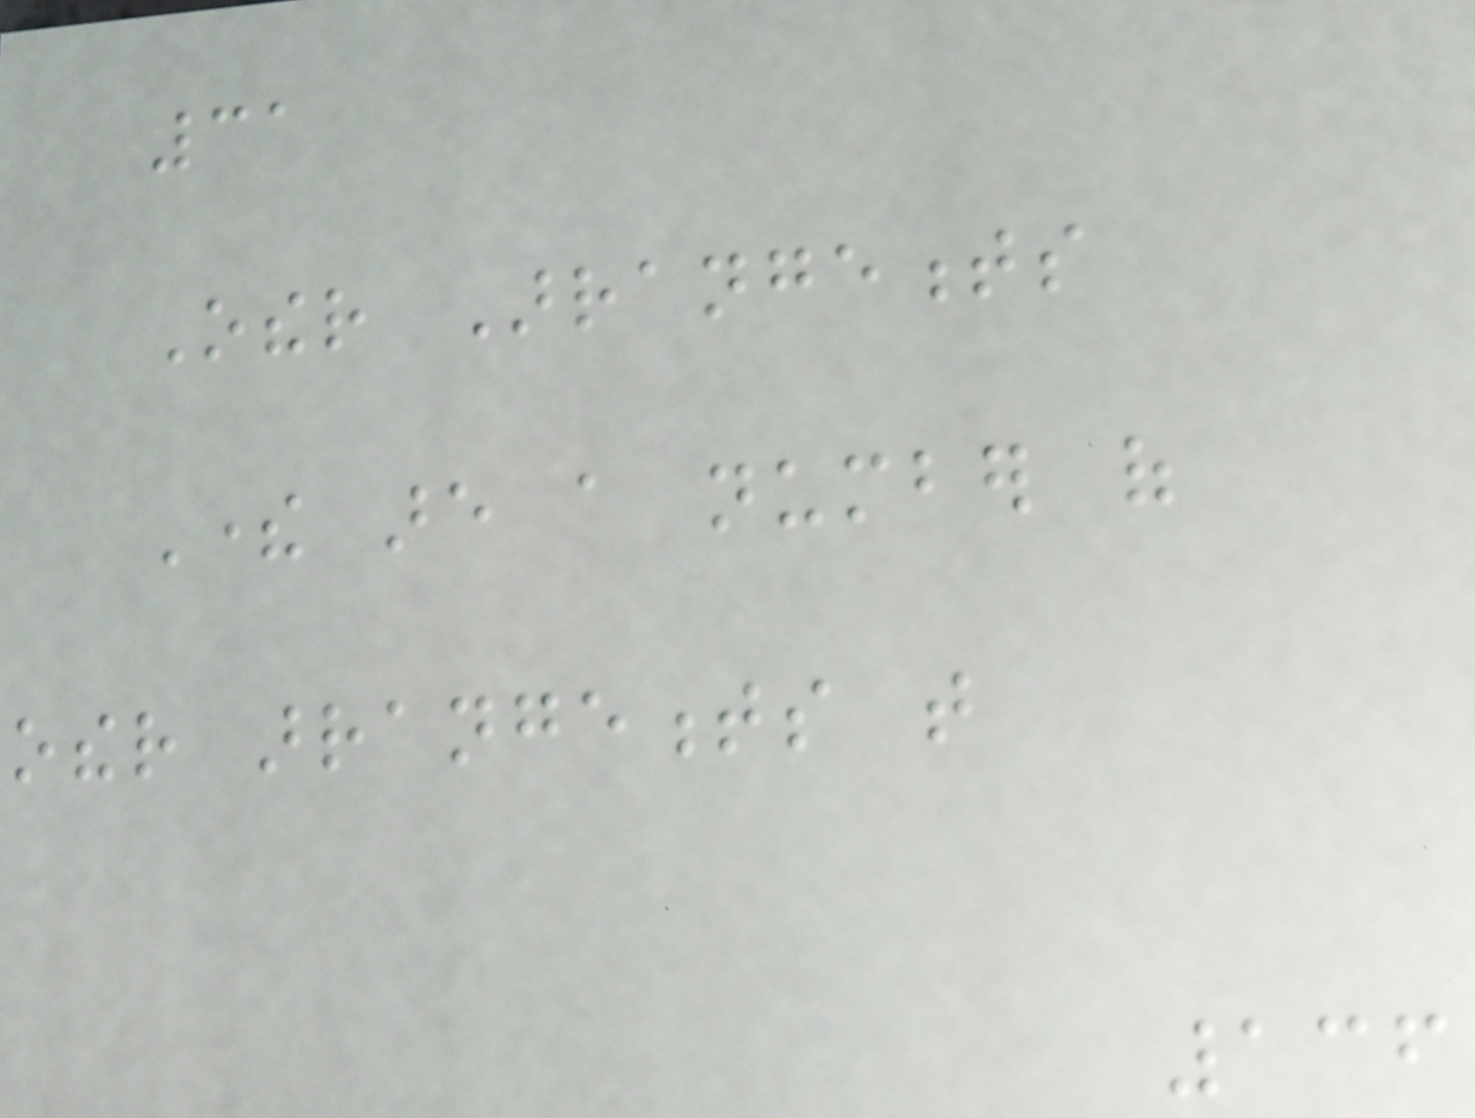31
Other Arrangements
There are a number of
other arrangements that
136
